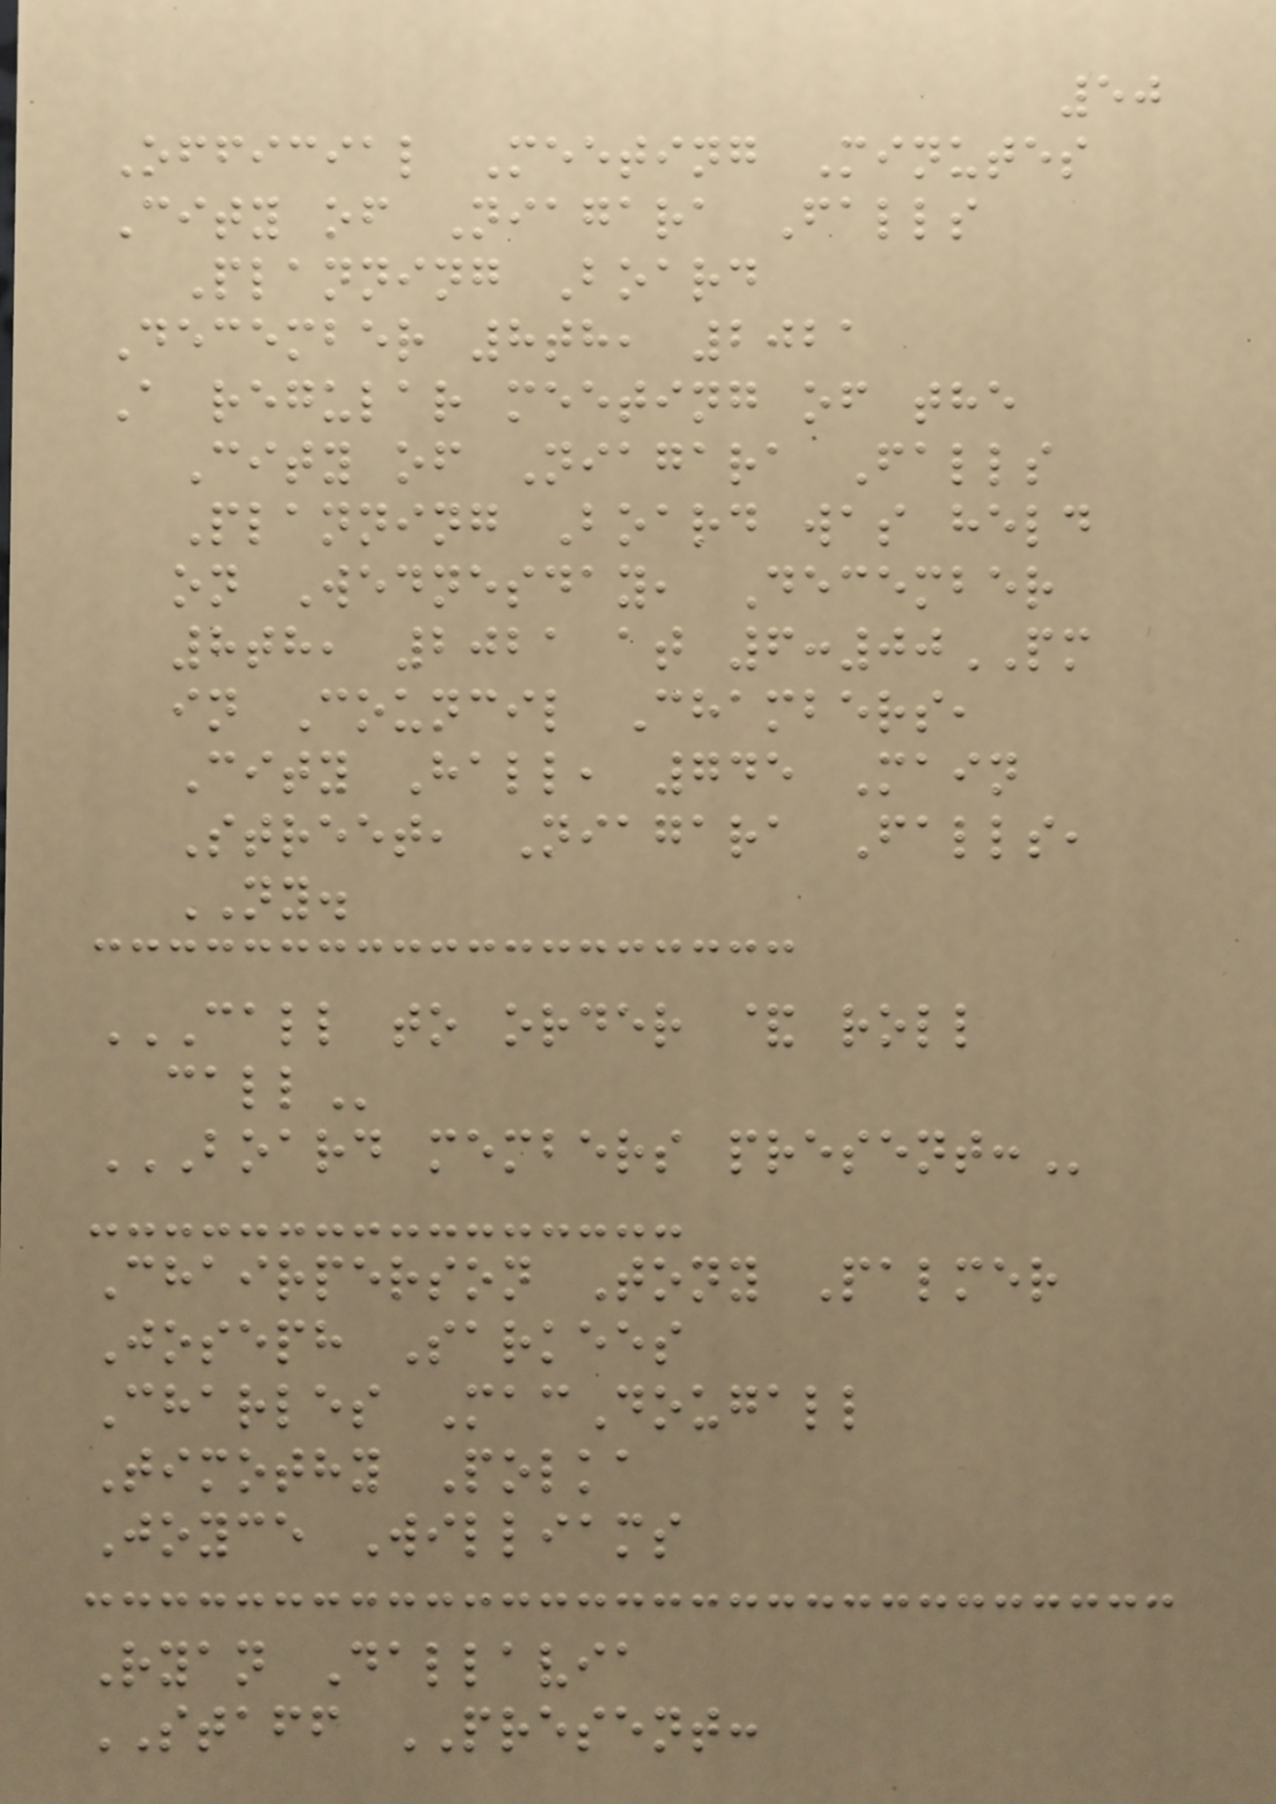50
Official Meeting Minutes
City of Niagara Falls
Planning Board
December 8th, 2021
A regular meeting of the
City of Niagara Falls
Planning Board was held
on Wednesday, December
8th, 2021 at 6:00PM
in Council Chambers,
City Hall, 745 Main
Street, Niagara Falls,
NY.
CALL TO ORDER & ROLL
CALL
BOARD MEMBERS PRESENT:
Chairperson Tony Palmer
Joseph Sarkees
Charles MacDougall
Timothy Polka
Joyce Williams
Ryan Dallavia
STAFF PRESENT:
